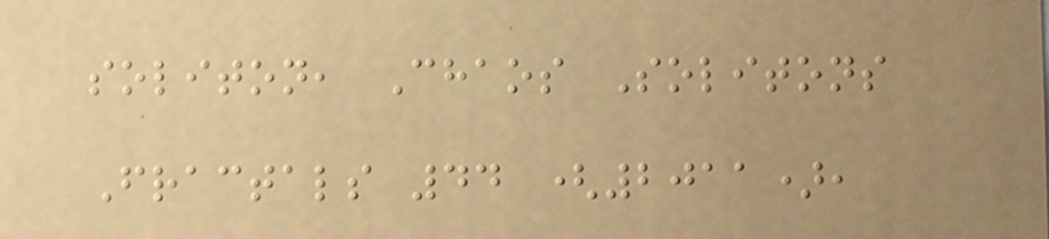soliton, Chaos Solitons
Fractals 44 (2011),
